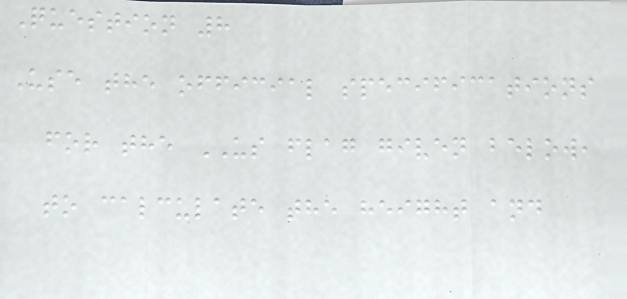Question 8
Use the official specifications
for the US flag given below,
to calculate the height and
